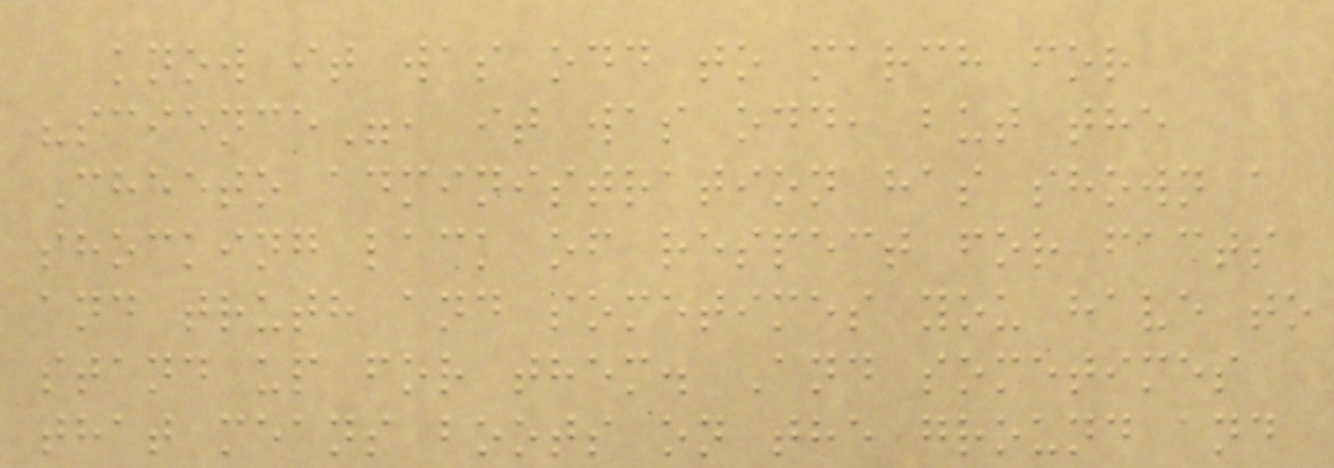know it was odd to march for
"science", it was odd, but the
Cheeto administration has shown a
shocking lack of respect for facts
and truth and sometimes you have to
stand up for them. And sometimes
that means boots on the ground and
